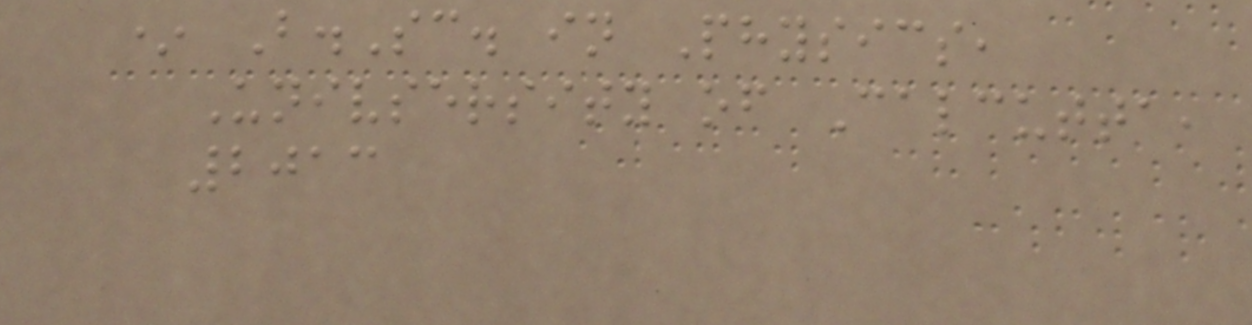* B.Sc. in Physics,
Univsersity of Calcutta,
2013
